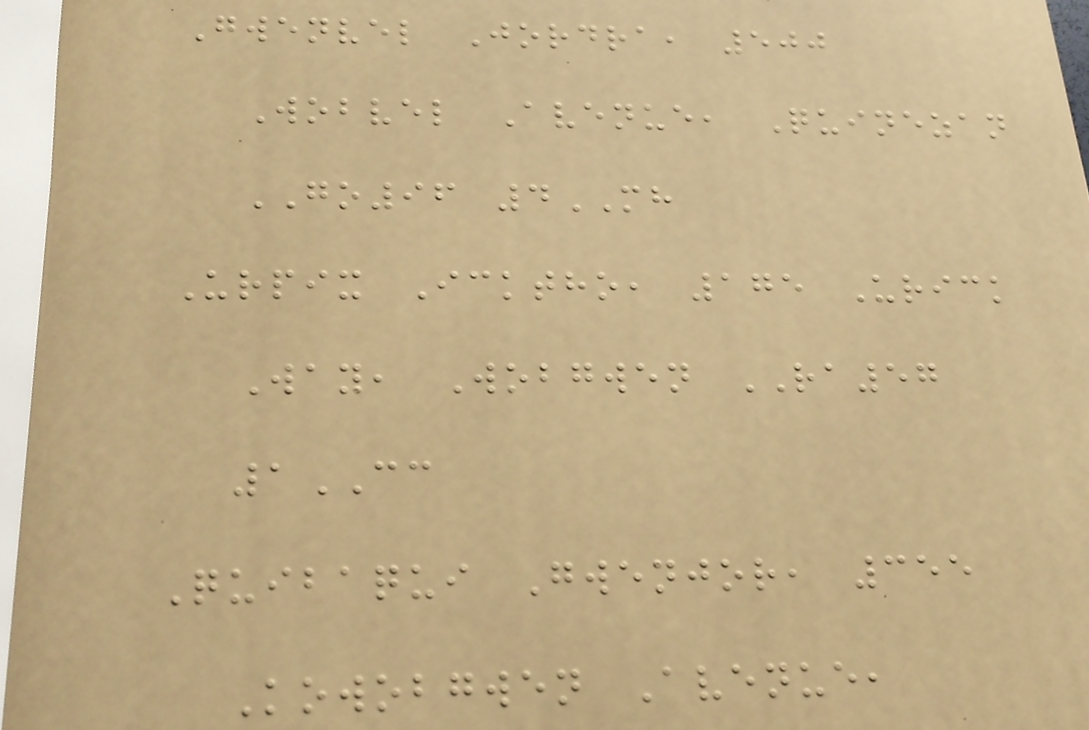Gwenvel Jordra, 500
Wobvel Avenue, Quinezan
GO96 4MH
Urpix Icktho, 175 Urick
Way, Wobgwen RA57
1CC
Quibaqui Gwenjor, 355
Kowobgwen Avenue,
